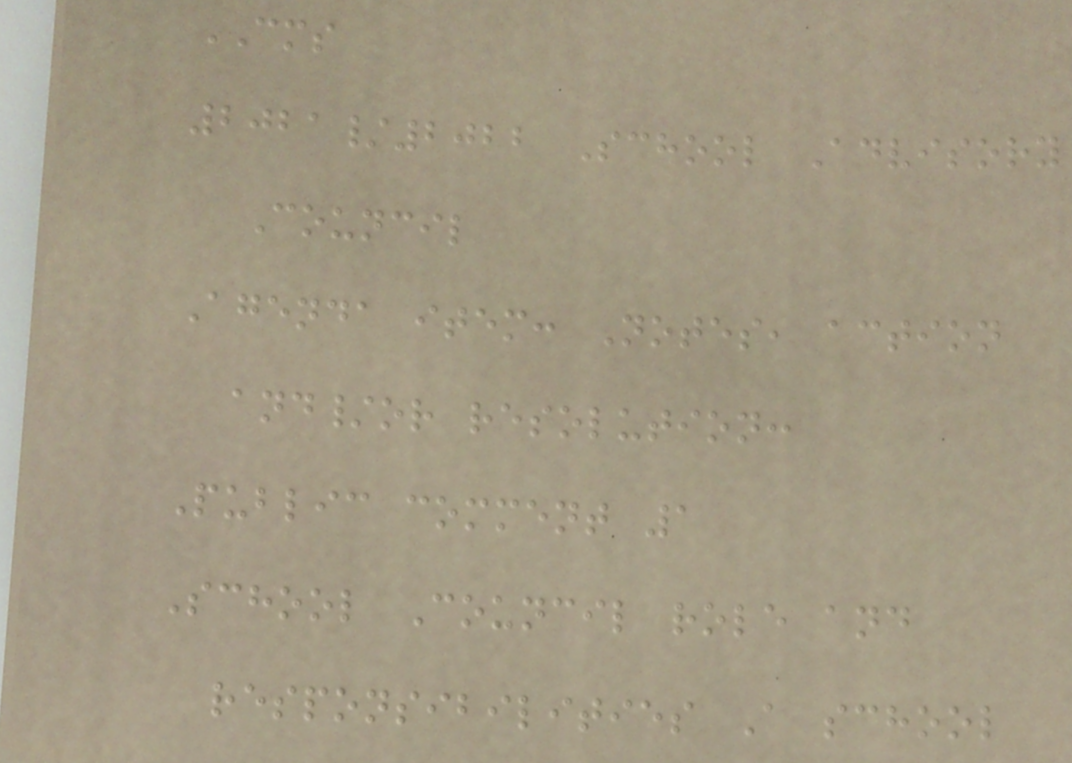CMS
2021/2022 School Advisory
Council
Agenda item: Notes, action
and/or resolution:
Public comment 1
School Council role and
responsibilities A school
